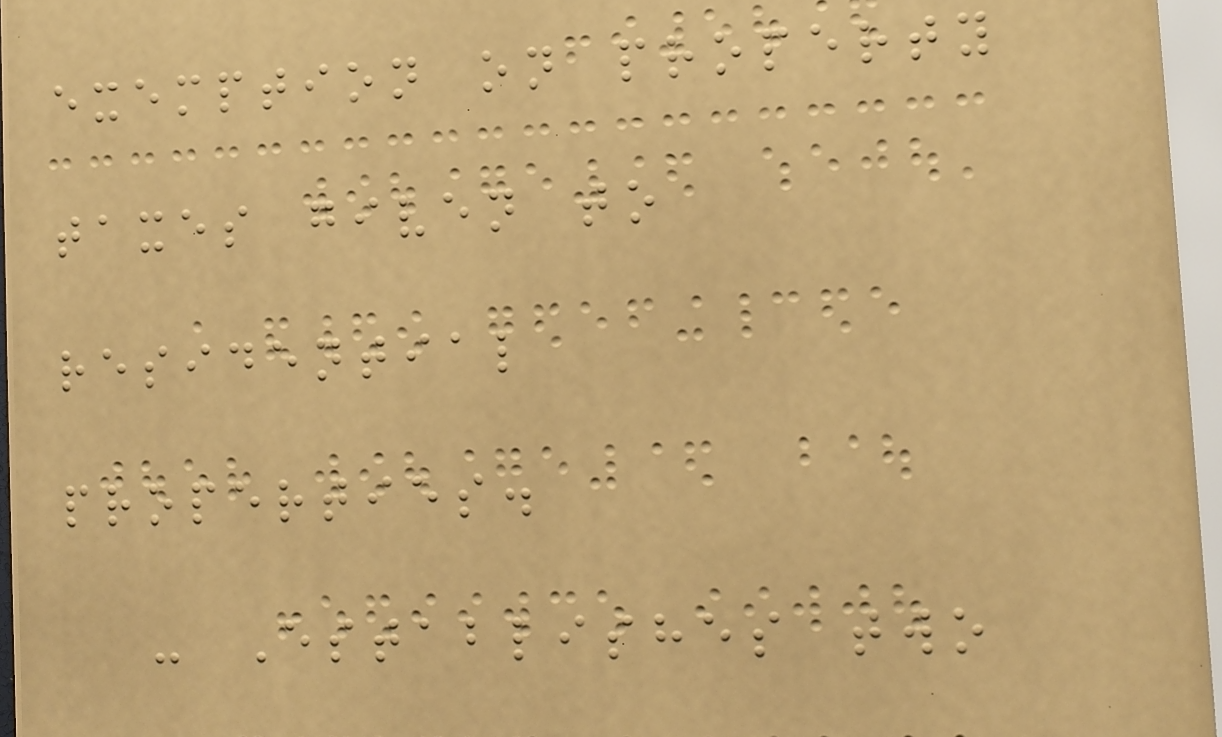exemption on property
taxes given to
residential
properties.
- Establishes two
